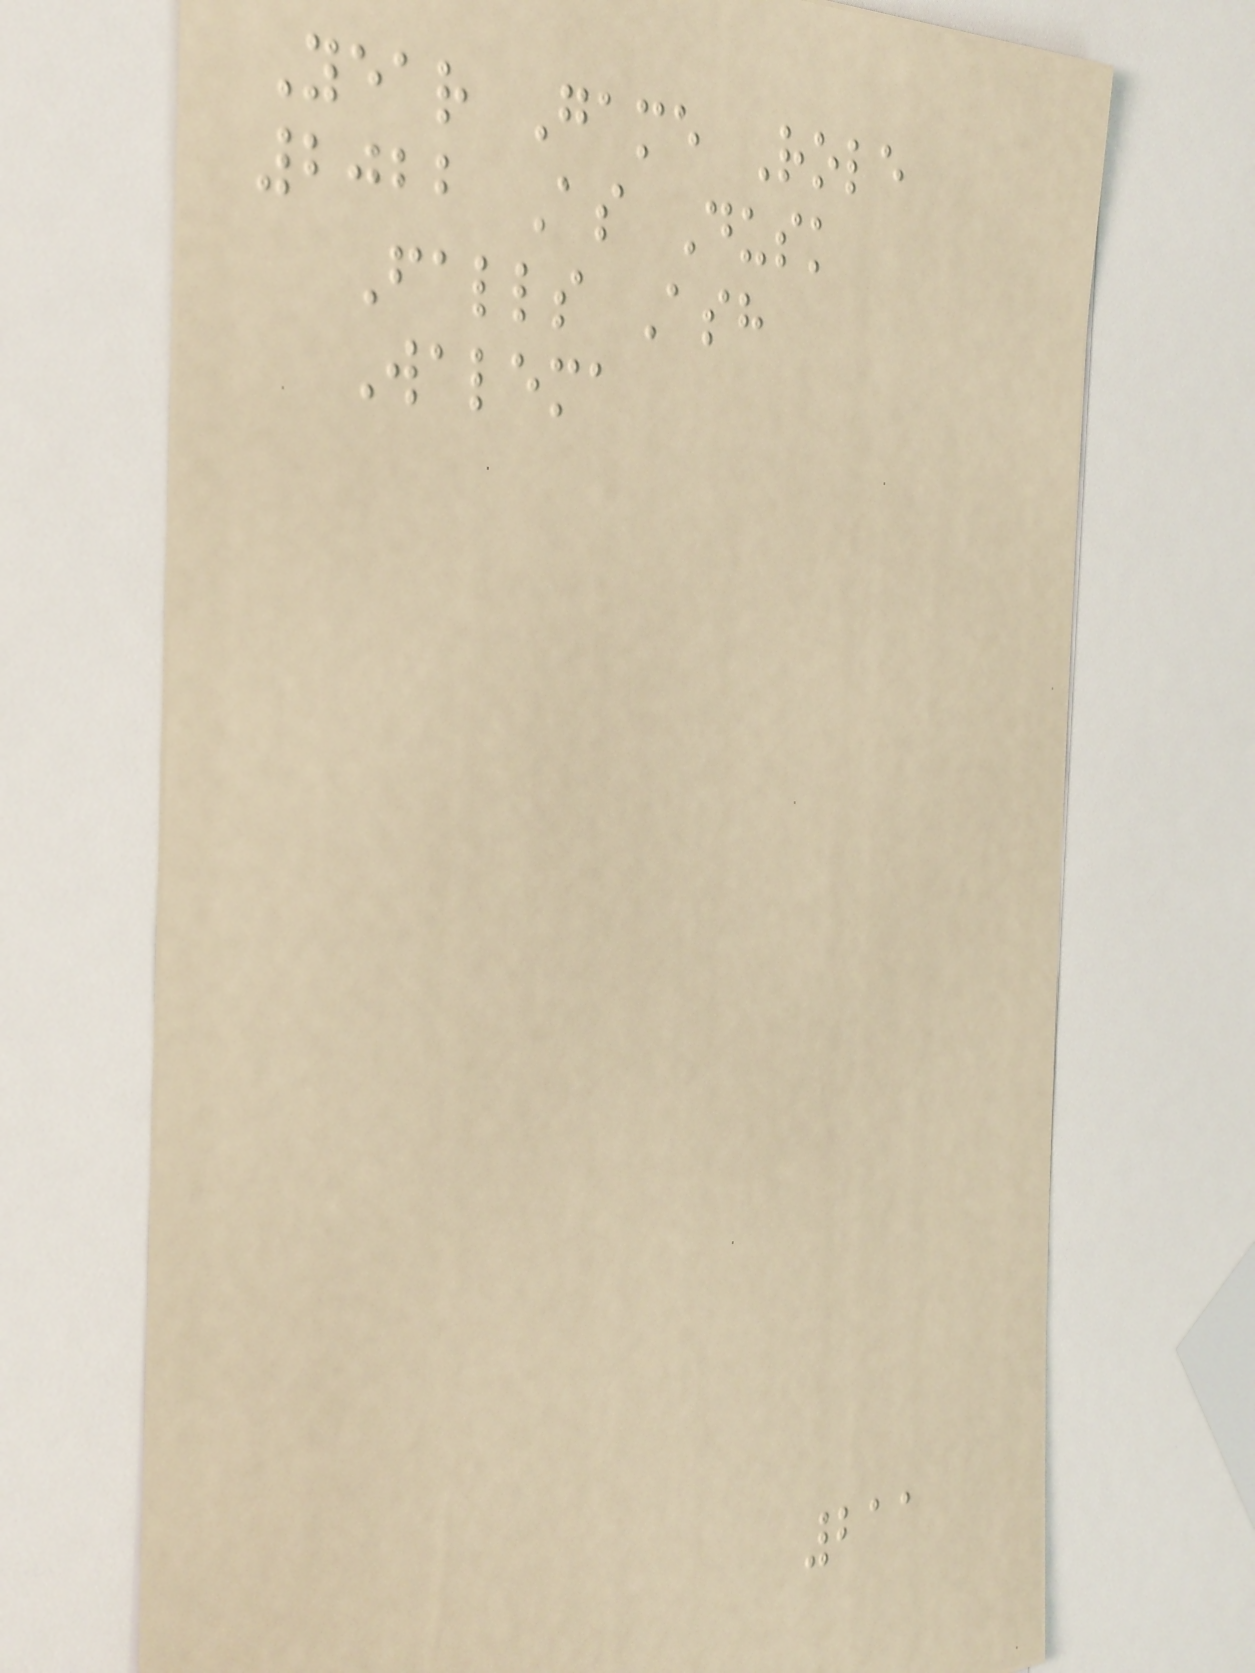Year Game Role
2022 As Dusk
Falls Ash
Walema
211
